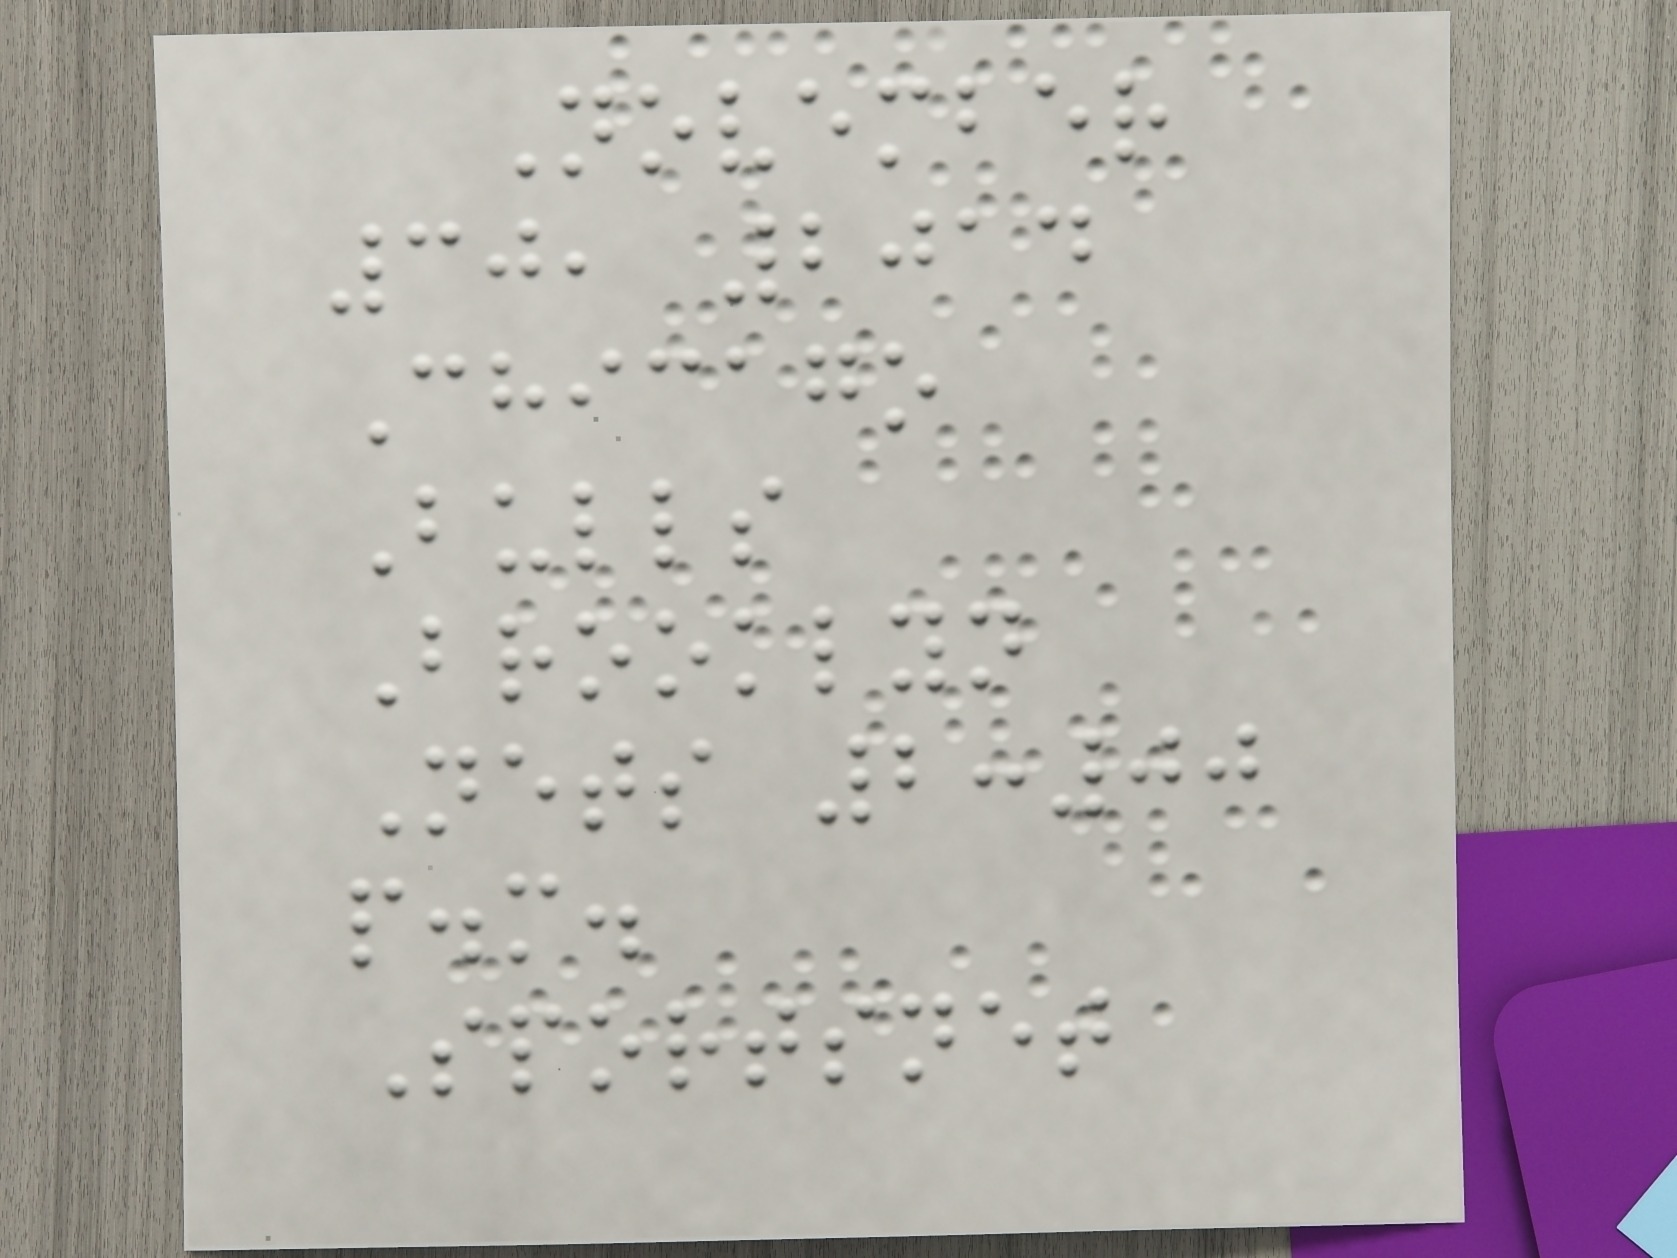November
30, 2014
Chicago
Bulls
Brooklyn
Nets 2:00
p.m.
Sportsnet
